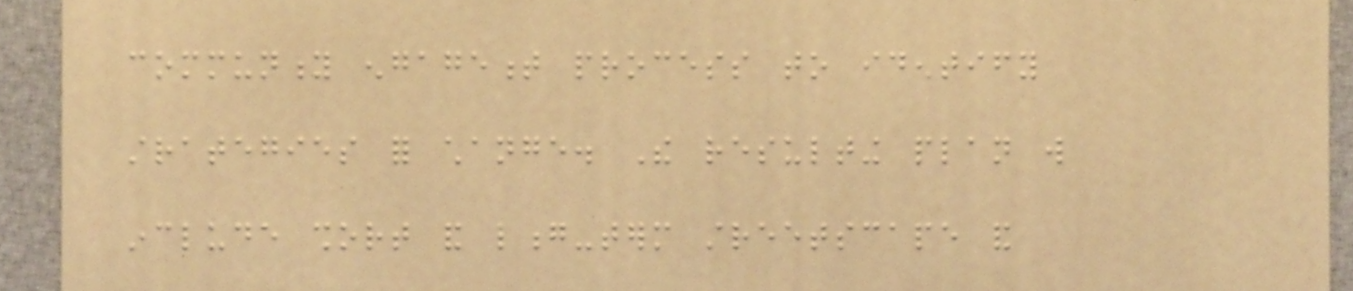community engagement process to identify
strategies for change. The resulting plan will
include short and long-term streetscape and
